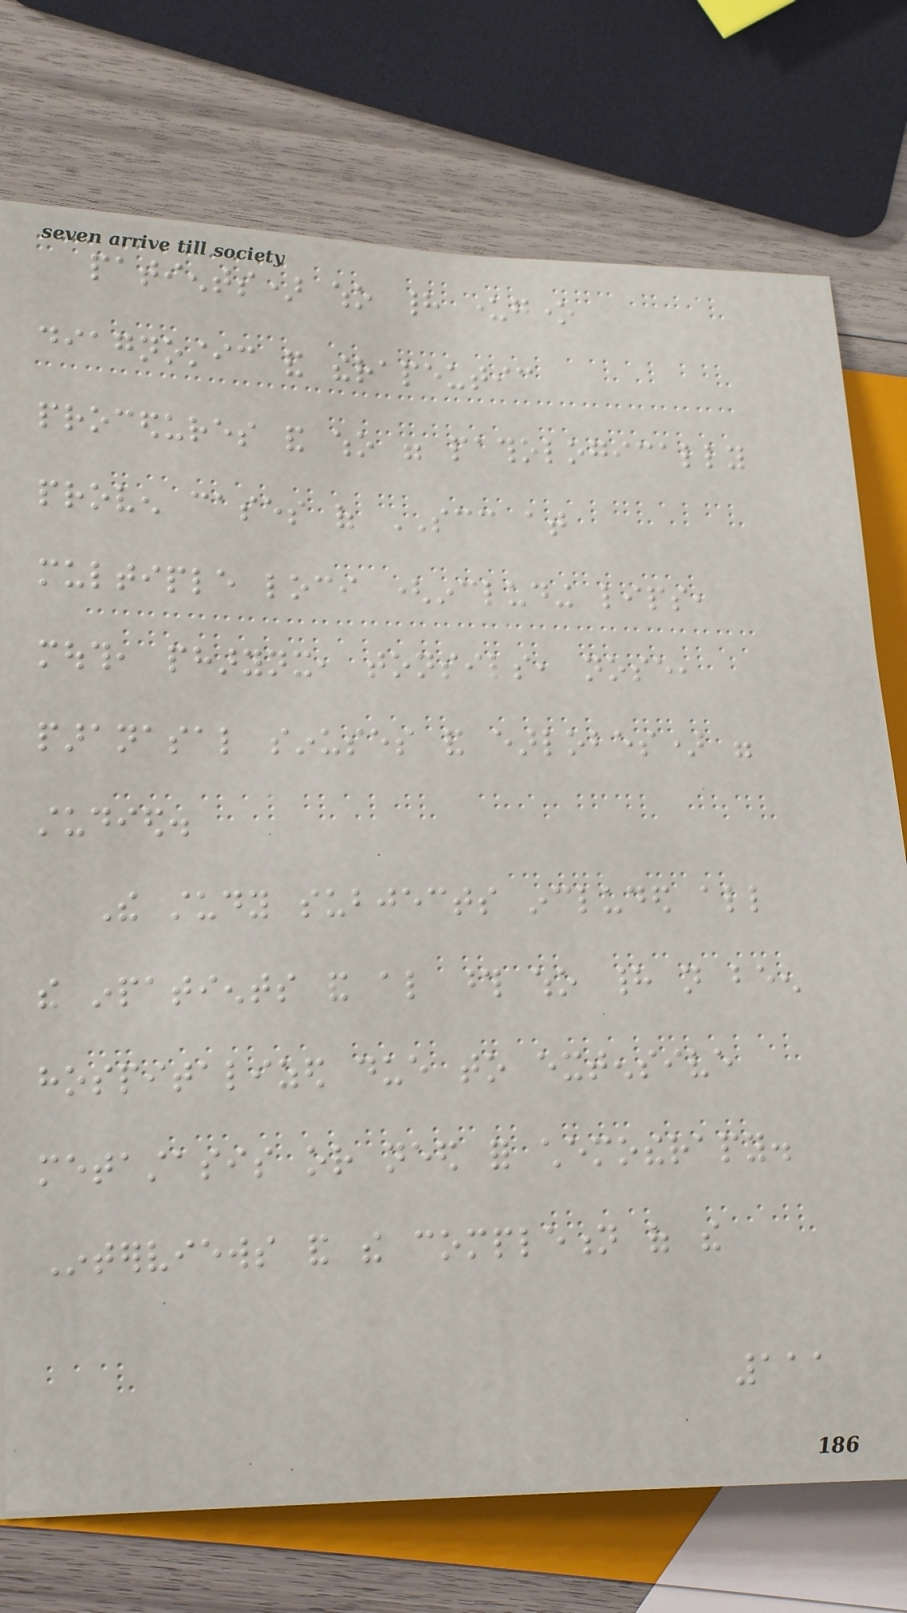patients) who had undergone
diagnostic and therapeutic
procedures and who were pathologically
proven cases of SCC at
multiple loci (including lips,
mouth, pharynx, tonsils, nose,
paranasal sinuses and earlobes) were
studied.
The study subjects included all
the inpatients and also those who had not been
hospitalized due to extensive
metastasis or need for chemotherapy.
Interviews and the completion of the
111
